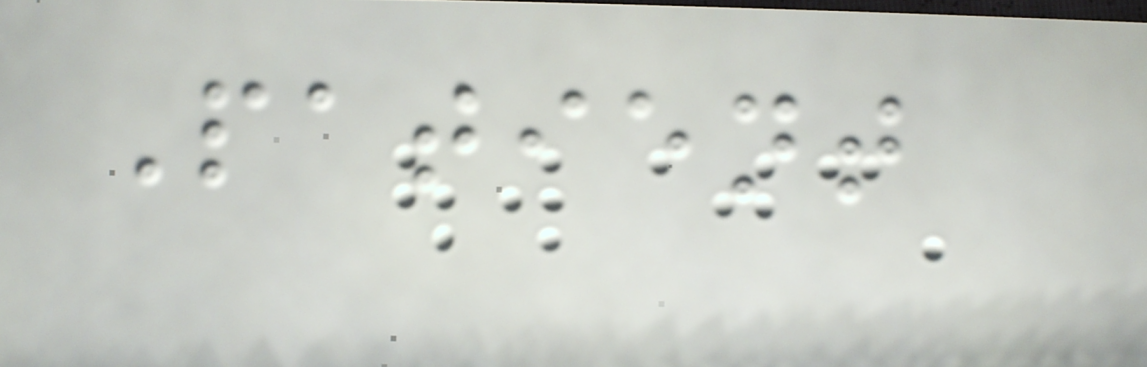Patient
